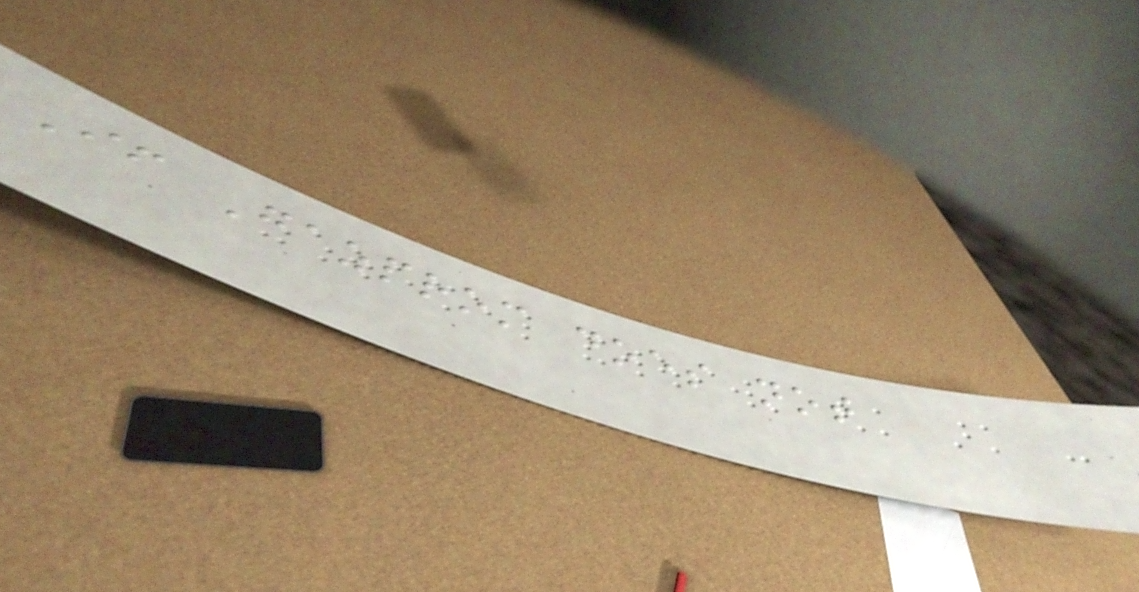If Gazprom does not
